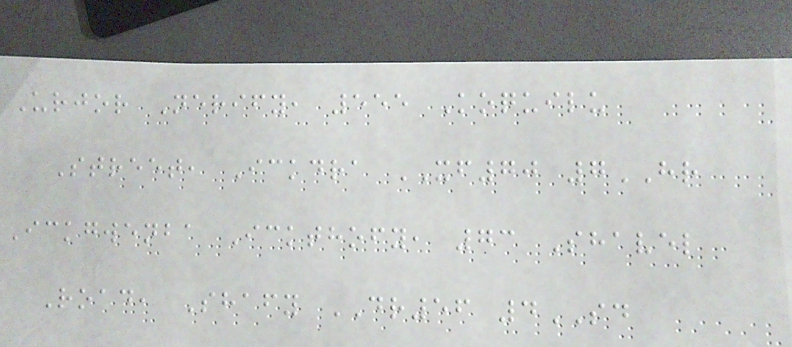Urjor Nerify, 555 Koquilu
Street, Ickdra XF70 7HR
Ickgwenba Ickthofy, 73 Shavel
Road, Shafy DR56 4SD
